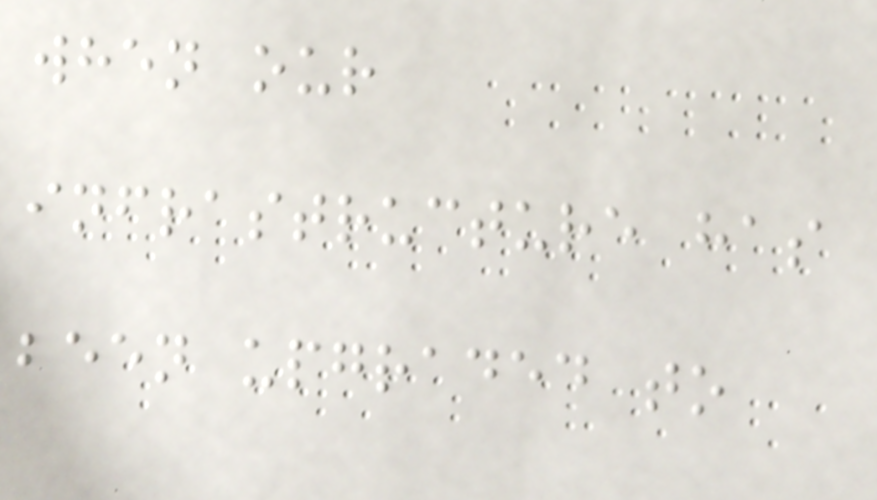when our
infrastructure has
been upgraded to
